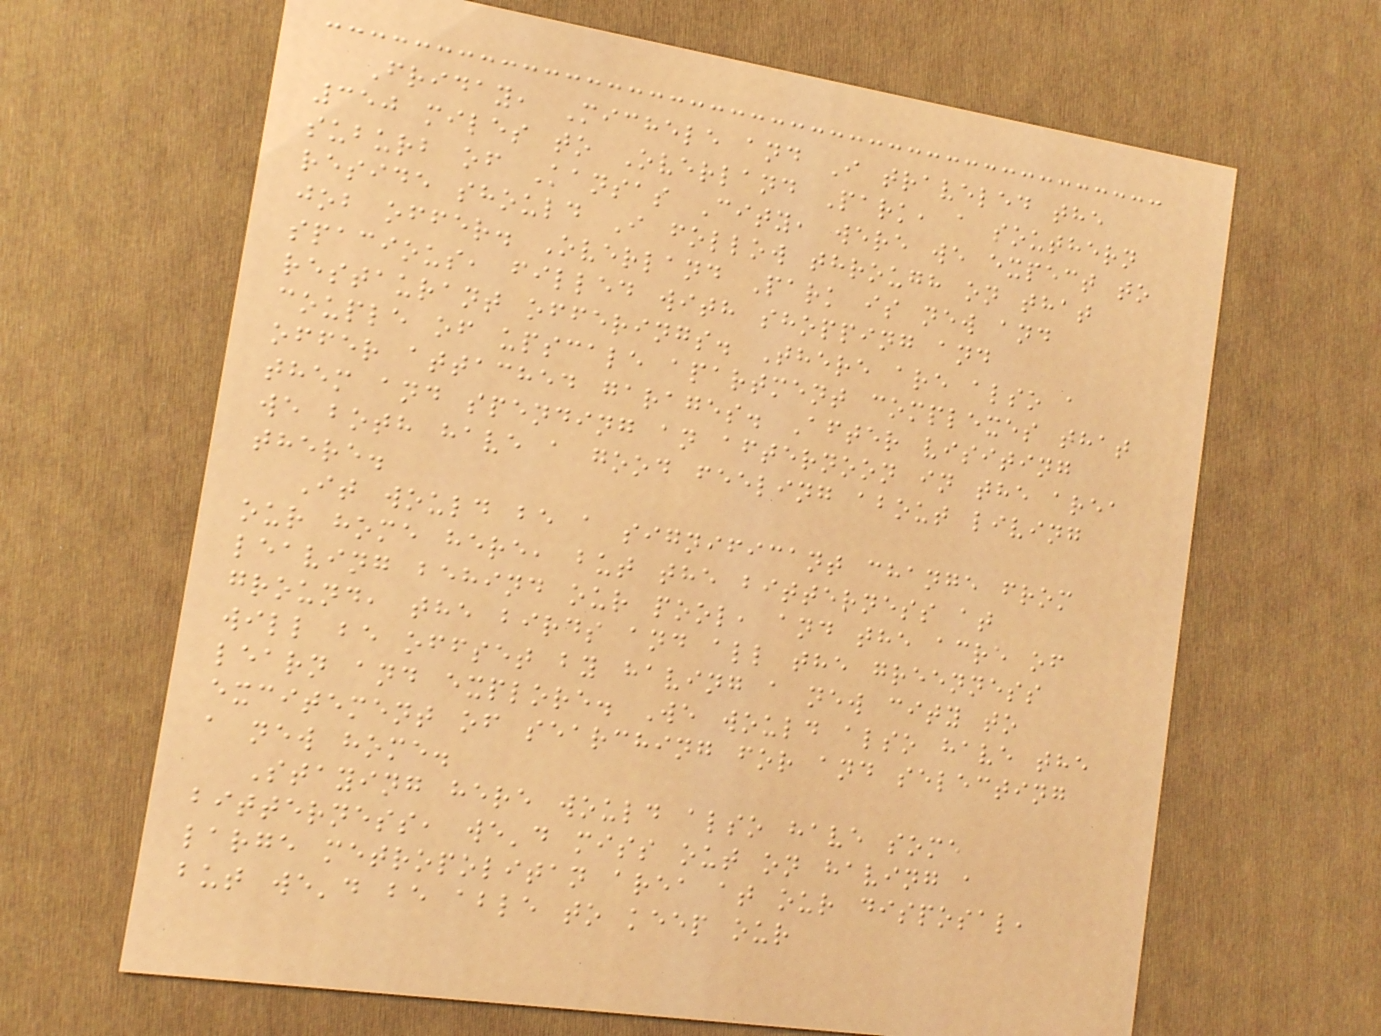Friday, Michele and I traveled the
350 miles to Overland Park, a southern
suburb of Kansas City, were we expect to
reside should I follow through on that
job offer. Overland Park is new and
spacious, filled with shopping and
restaurant offerings. There are also a
couple of upscale apartment complexes that
offer attached garages. After visiting
them and spending an afternoon in the area
we both have a good feeling about living
there.
It would be a significant change from
our home here, but the bitterness at
leaving behind our pool, and the acre of
ground, the birds and all the greenness
will be offset by having a new city to
learn and explore. We would also have the
excitement of searching for and selecting
a new home.
Staying here would also have some
bitterness, we'd miss out on having a
large metropolitan area at our disposal,
but we'd be able to keep our
